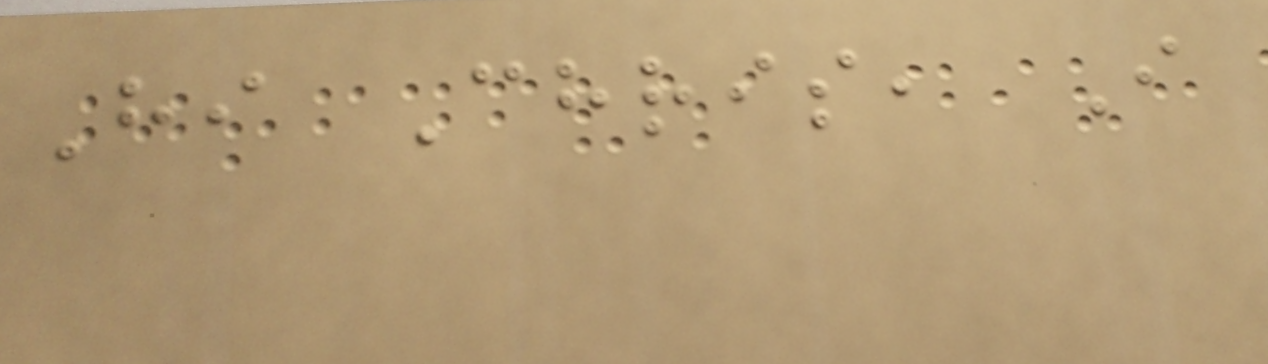Hi Chris, I
